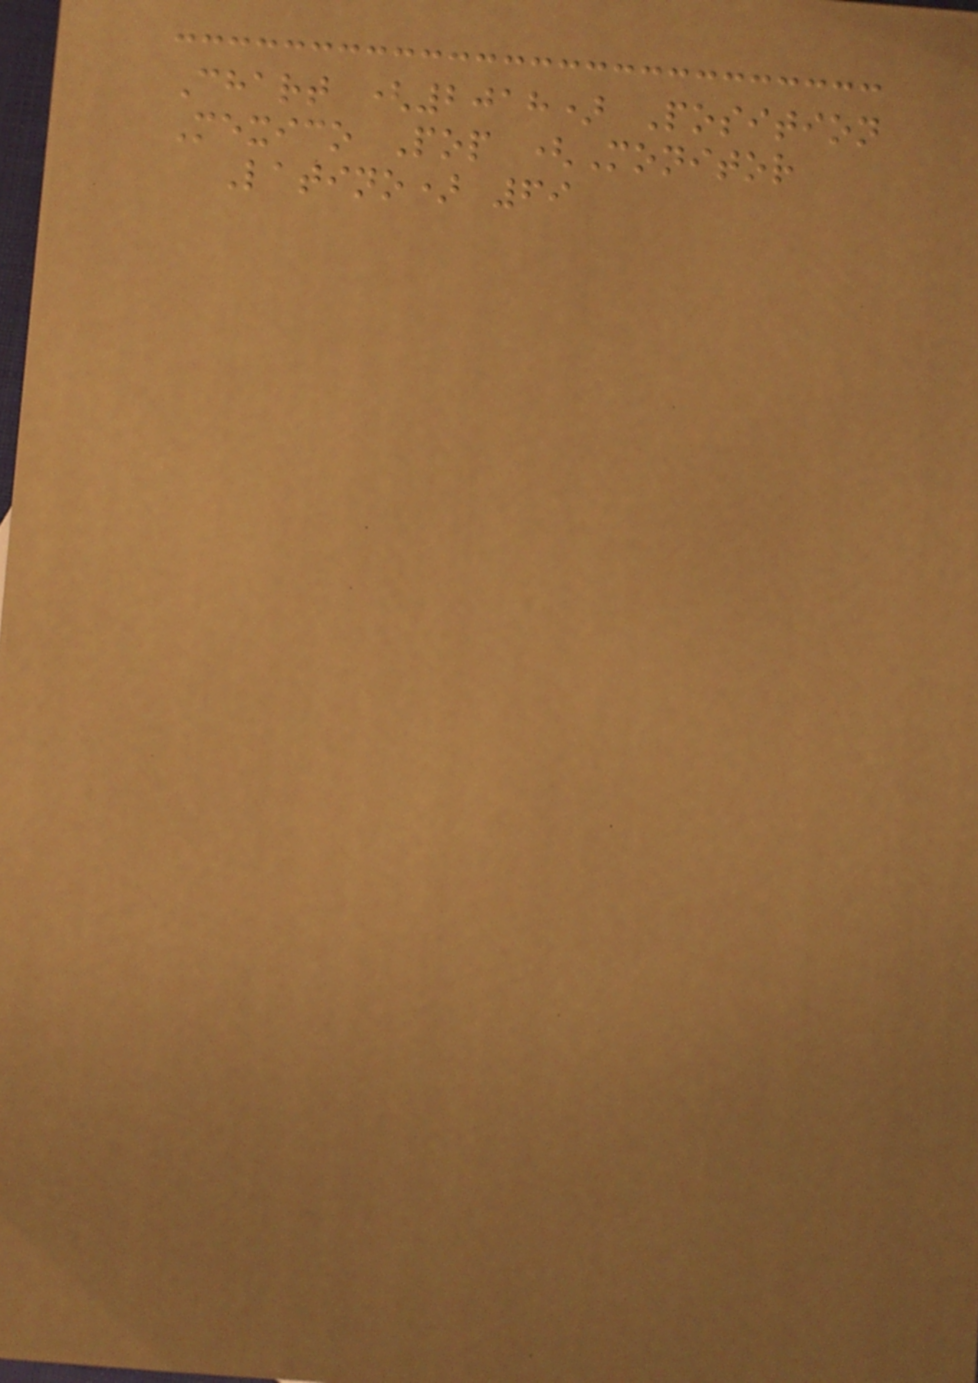Chart (2018) Position
Mexico Pop (Monitor
Latino) 69
